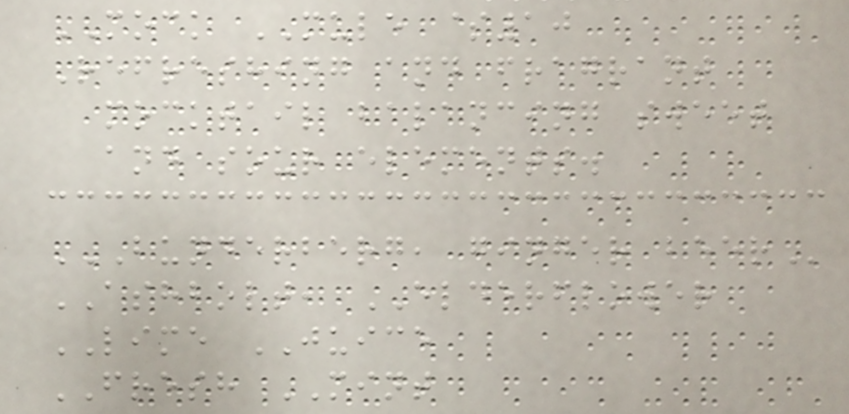MOCK MULE $10
Refreshing and fragrant
mocktail balancing sweet
and sour elements.
BUNDERBERG, GINGER BEER
ASHBOLT, ELDERFLOWER
LIME JUICE
FRESH MINT
